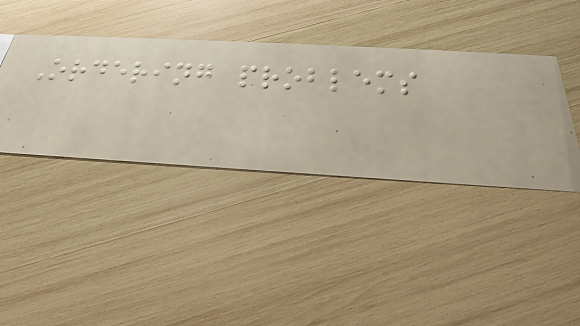Ordering problems
